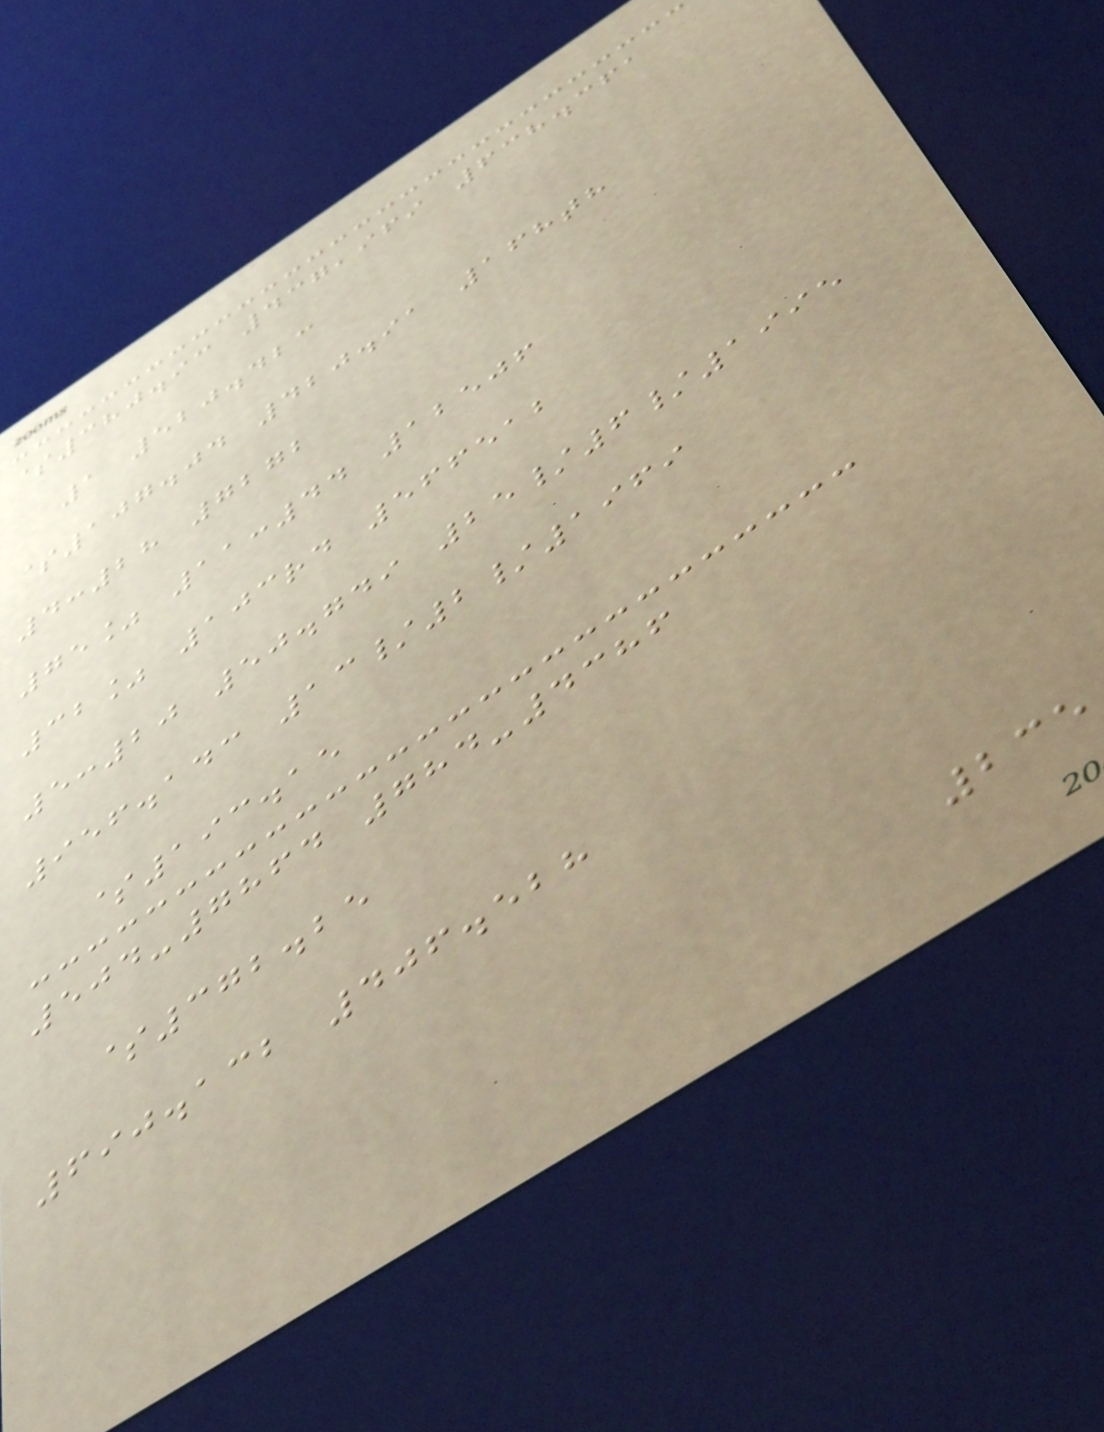$380.93 437,969 638.361
1 520.423
$107.04 420.91 168th
4:28 7272
75% 11:44 12506
32% 103rd 566512
5:20 50.749 25/6/1995
956.143 13/2/1969
$193.15
504-7864 784-4386
$372.25
690.132 406.528
235
